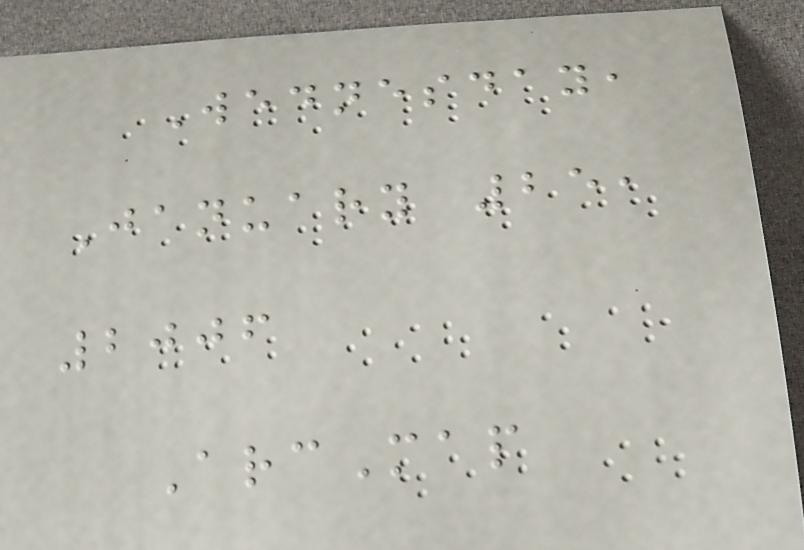Wednesday,
January 25,
2006
ArcMap
